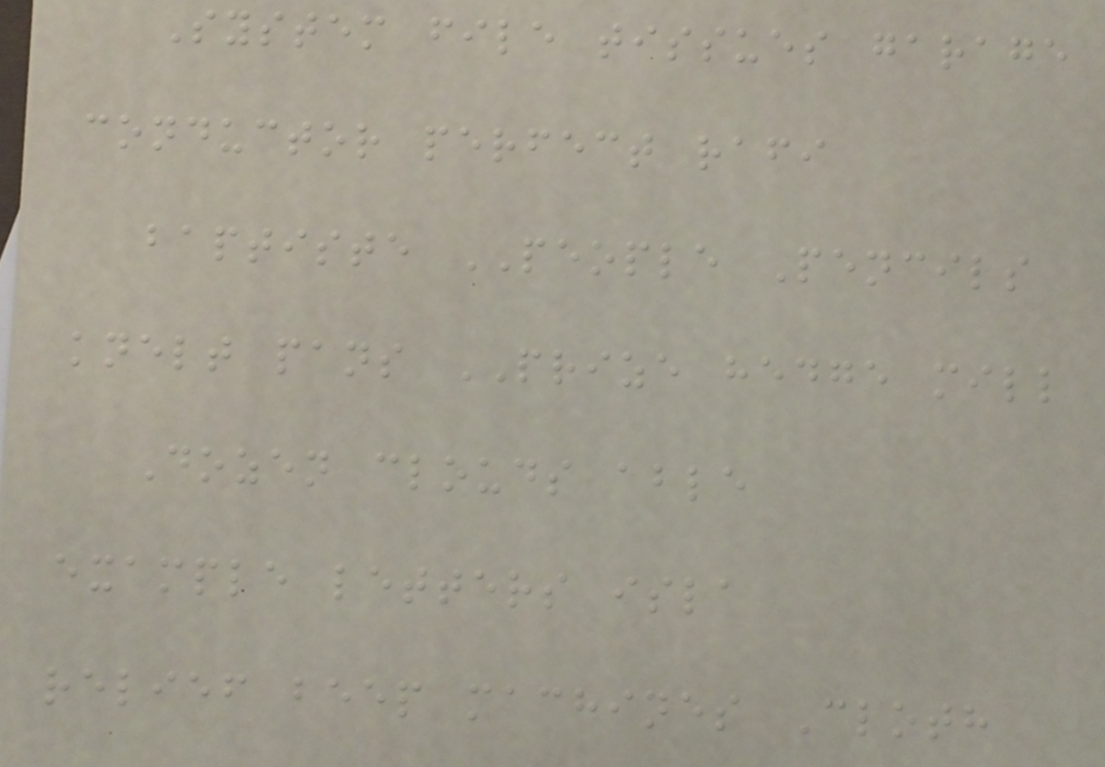System file tissues garage
conductor perfect rafi
baptiste PEOPLE Pencils
knelt pans PRIZE hedge mill
Dozen clouds able
example letters isla
relief beep machines Cloth
